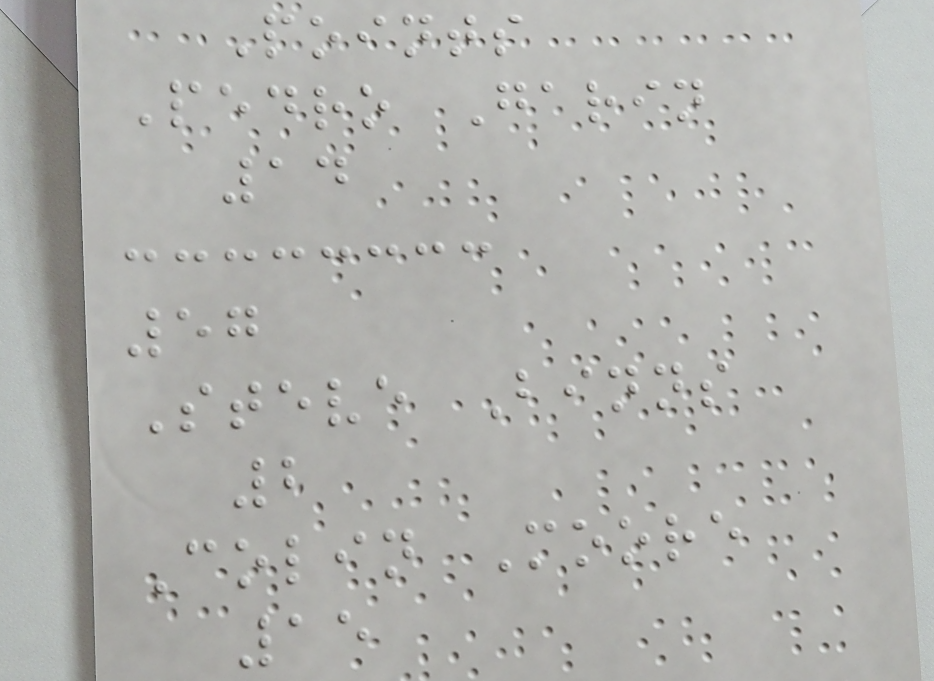Points
Pedro Garin
14
57
Steve Binns
2
Colin Moore
15
